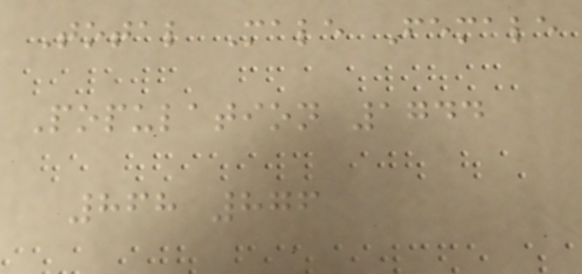Total Male Female
Population 1744
868 876
